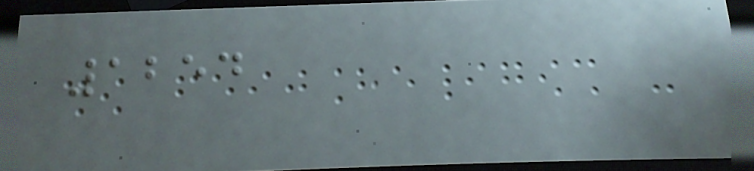1254
